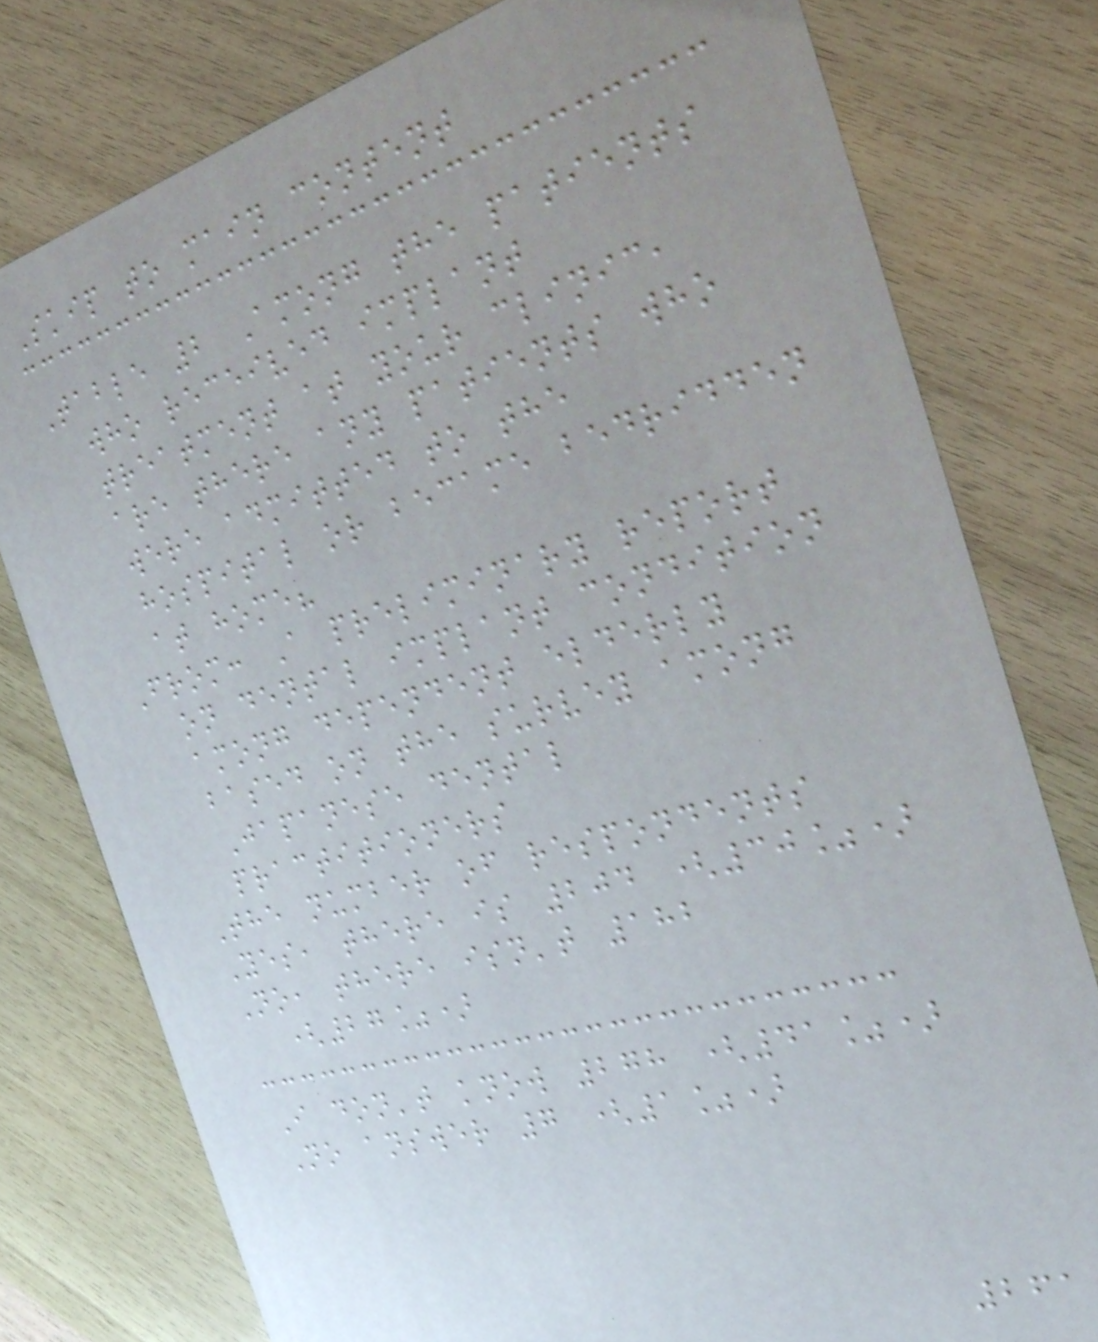Skip to main content
Table 2 Among the patients
who received implant
treatment at your clinic,
are there any patients who
were admitted to the
hospital or became bedridden
at home?
From: A preliminary report
on dental implant condition
among dependent elderly
based on the survey among
Japanese dental
practitioners
The number of respondents
Yes, there is 204 (30%)
No, there isn't 182
(27%)
I don't know 278 (41%)
No answer 7 (1%)
261
